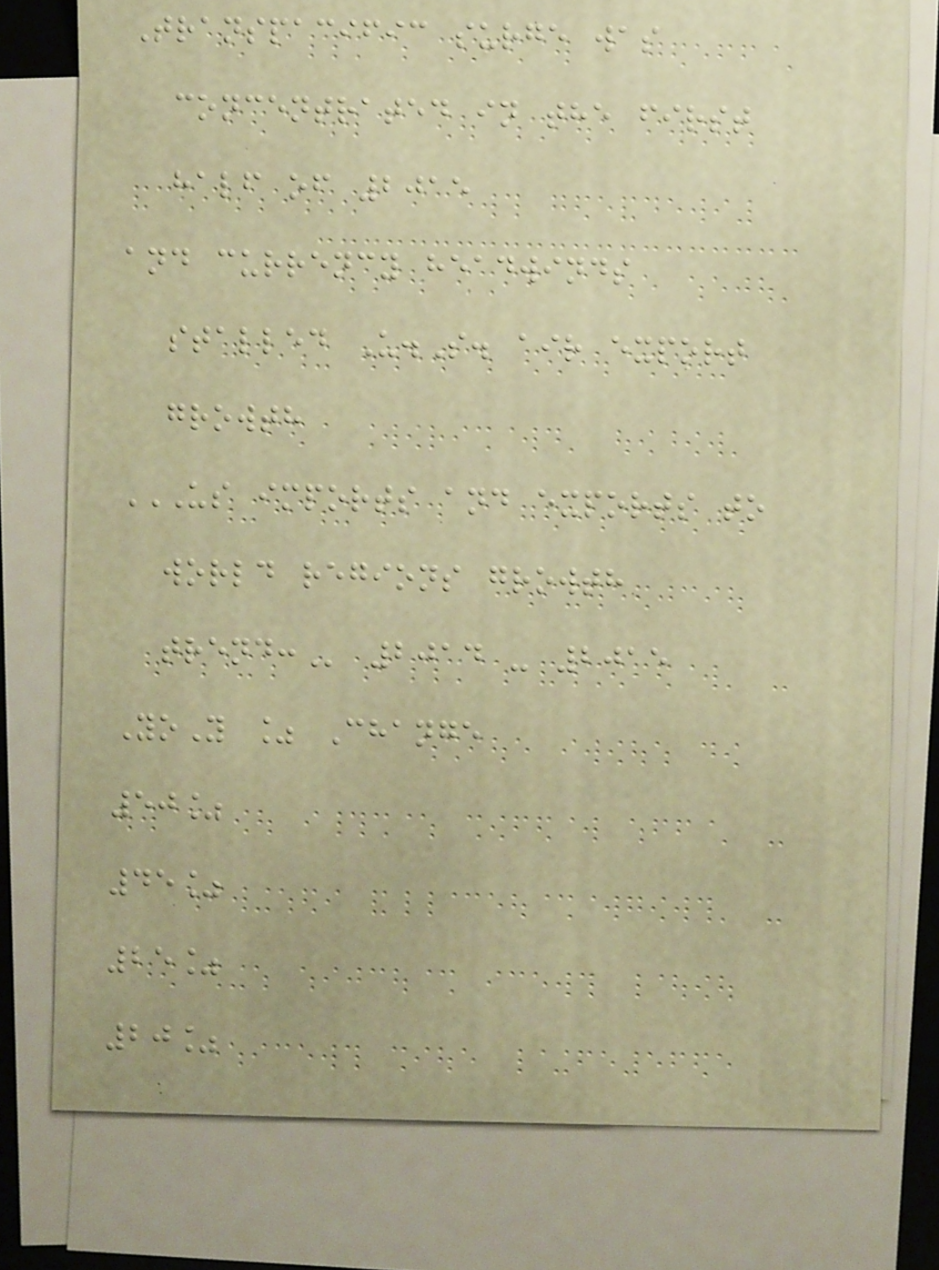Transpacific surge was
concentrated in the first
half of 2015
and currency headwinds
stalled U.S. air export
growth
US IMPORTS AND EXPORTS TO
WORLD REGIONS GROWTH
TREND: 2014 - 2015
YoY % Change
50%
45%
25%
20%
